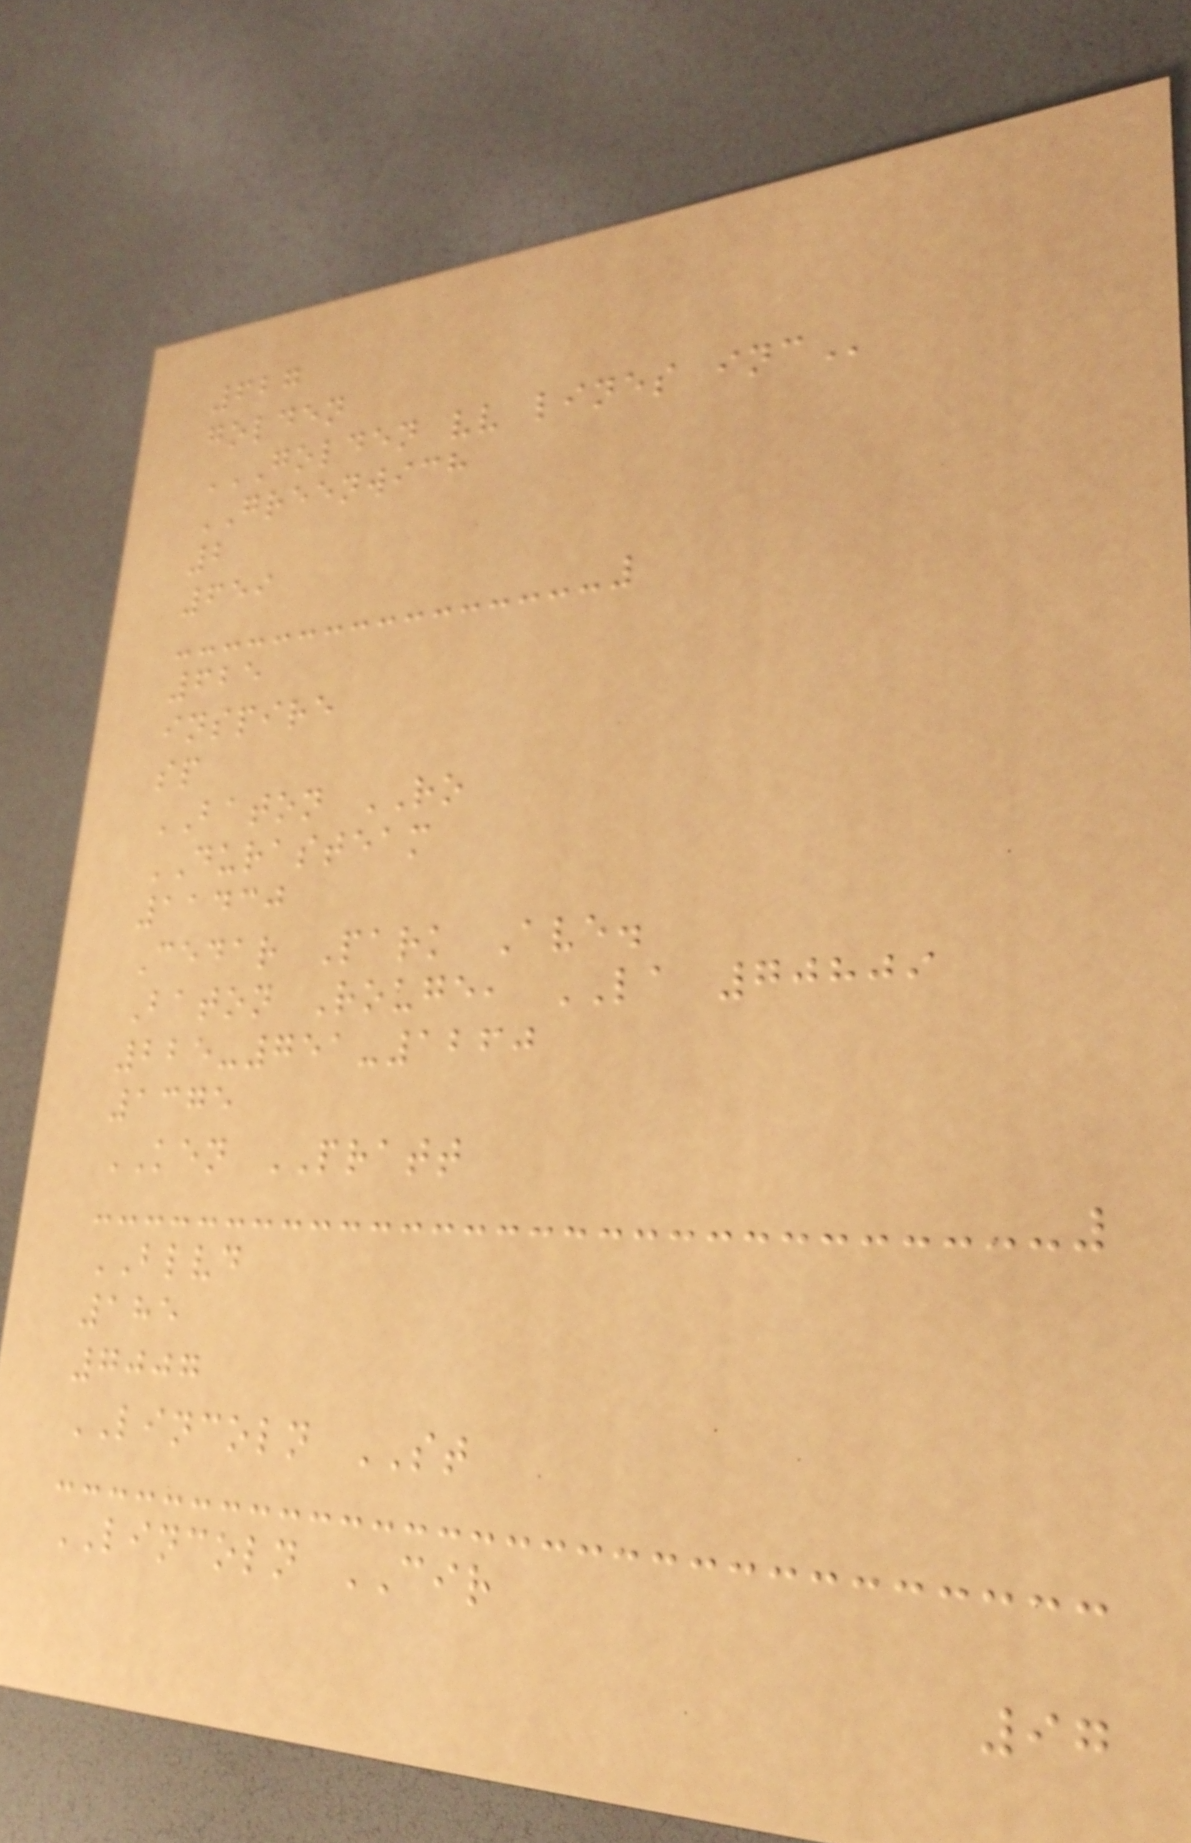627
golden
GOLDEN VV LINES INC
GREENWICH
2
659
625
inspire
sp
BATON RO
DURASTEAM
11430
Cedar Park Ave.
Baton Rouge, LA 70809
225-751-1260
1375
KEN PRATT
BLVD
185
7007
LINCOLN ST
LINCOLN CIR
97
